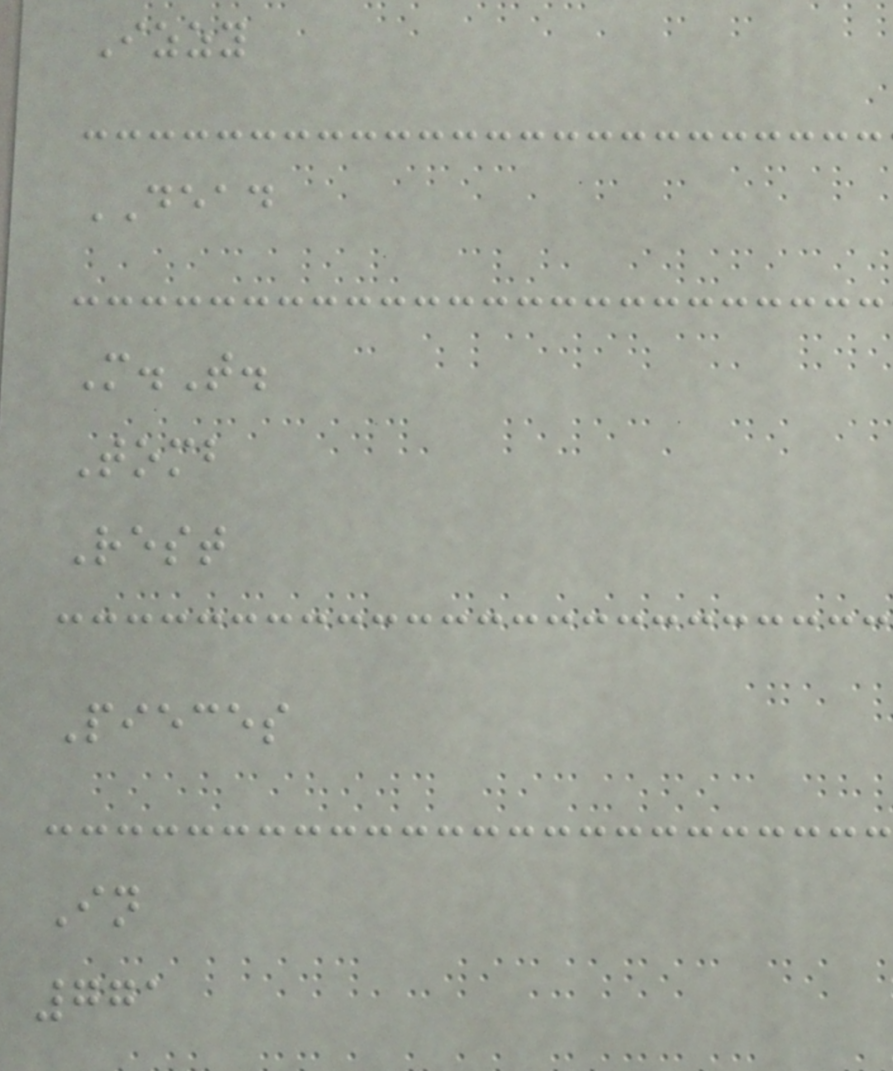Izzy
DEAD
M.T.
Tomb
Rest
Pieces
In
771
